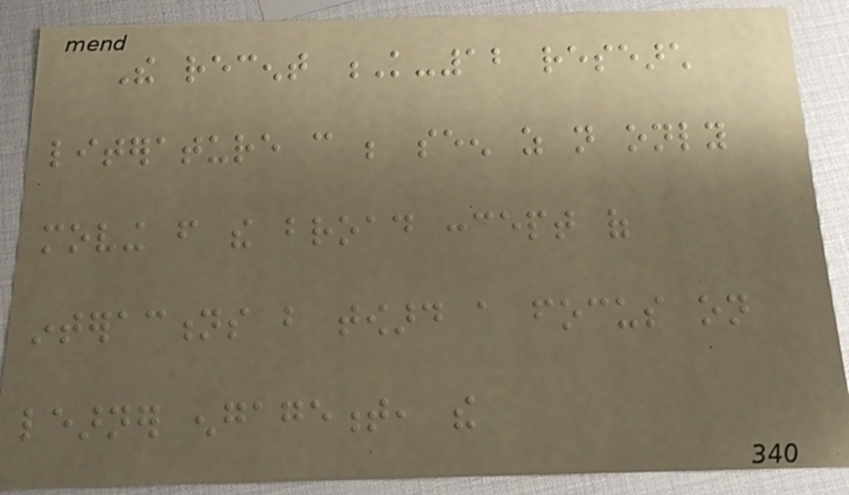The recent K-12 research
literature can be seen as not only
moving from the broad concept of
interactions but toward a focus on
learner engagement, the
